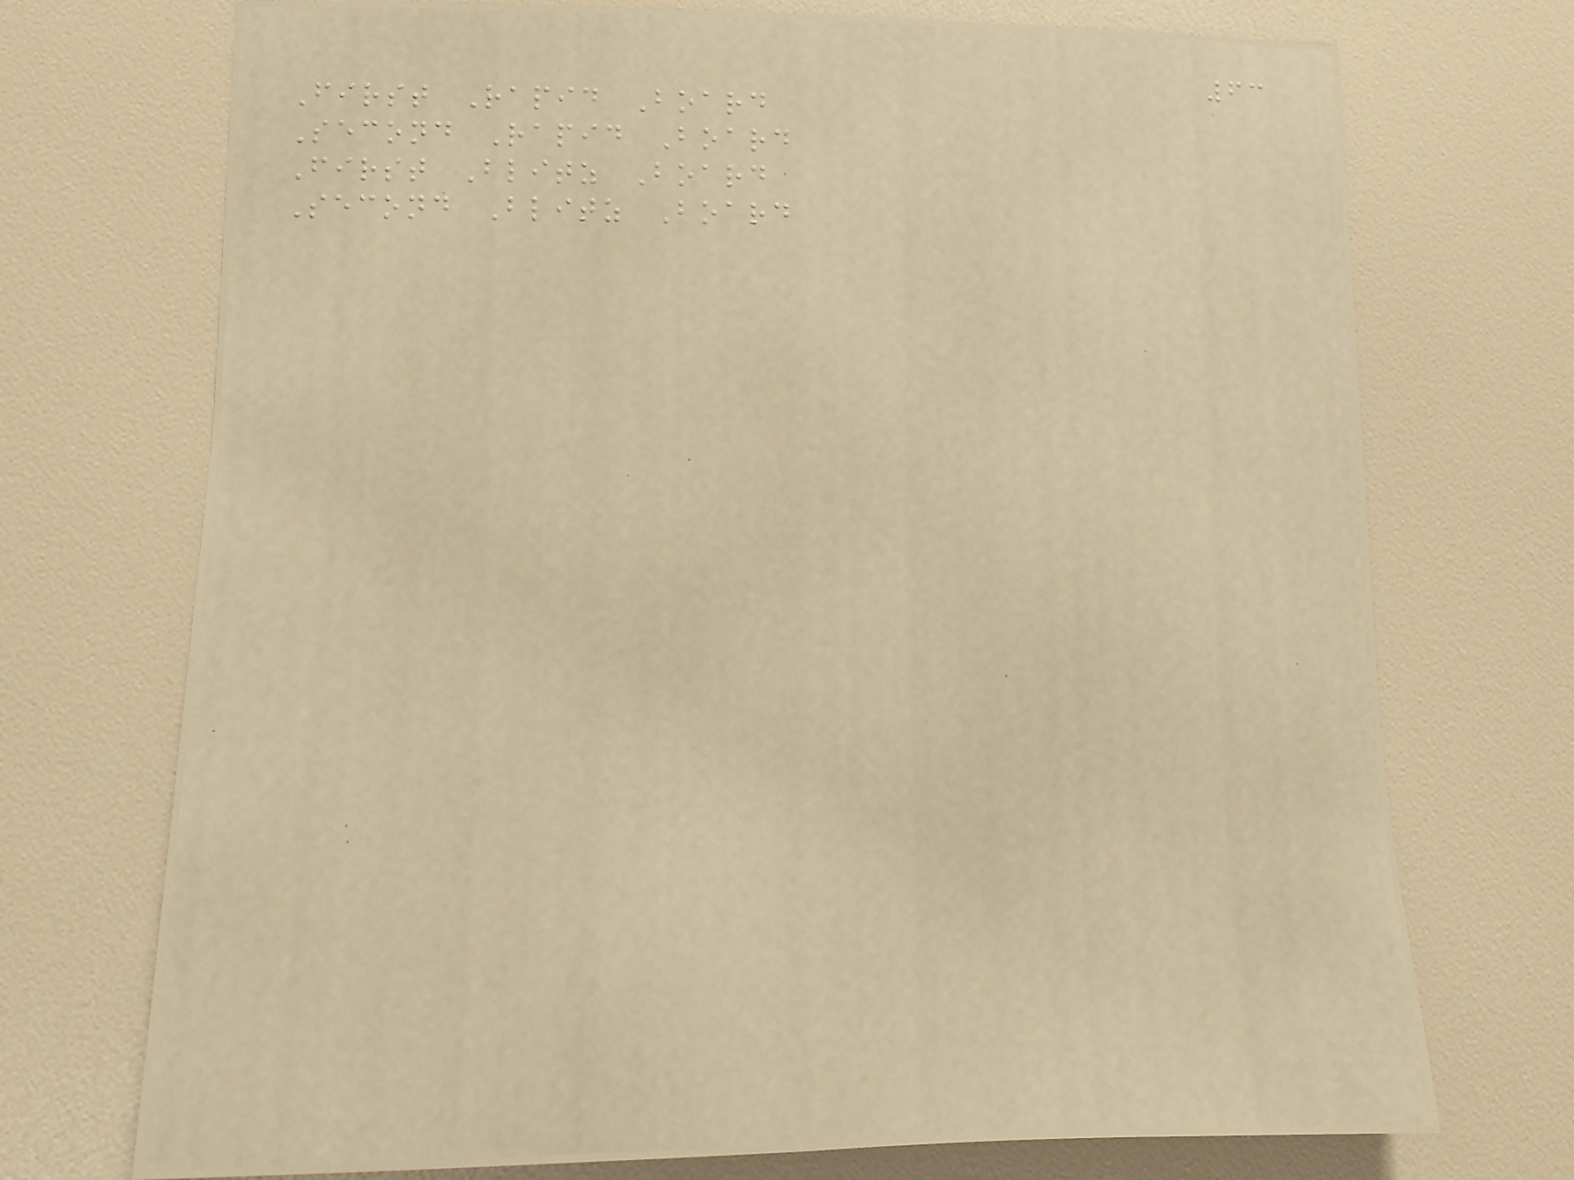63
First Rapid Board
Second Rapid Board
First Blitz Board
Second Blitz Board
